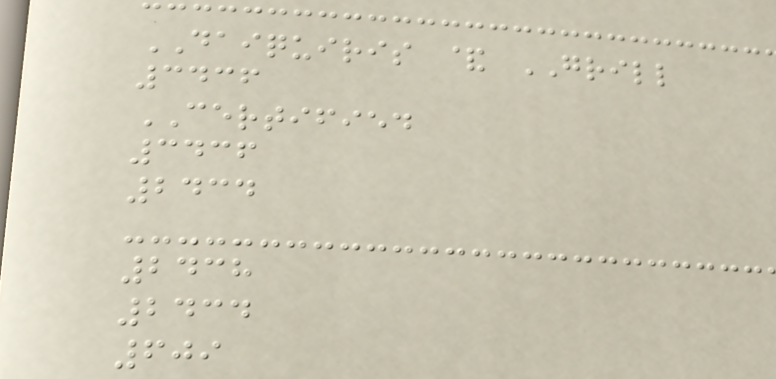DAIQUIRIS & GRILL
3436
CERTIFIED
3436
2434
2438
2434
609
